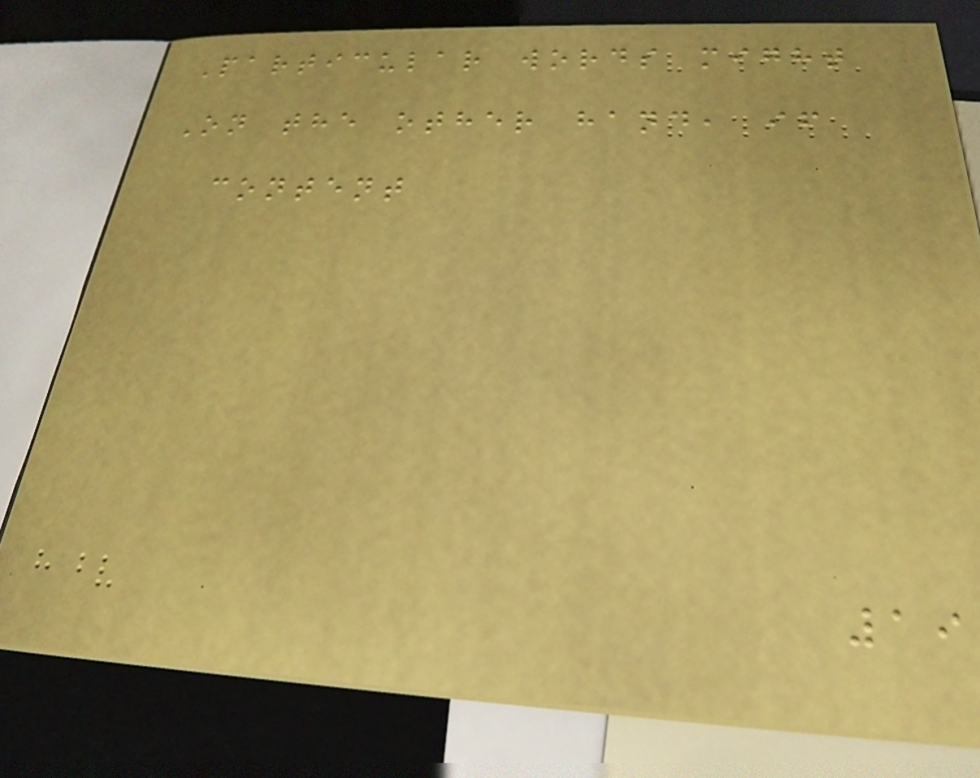Particular words might
On the other hand, if
content
19
